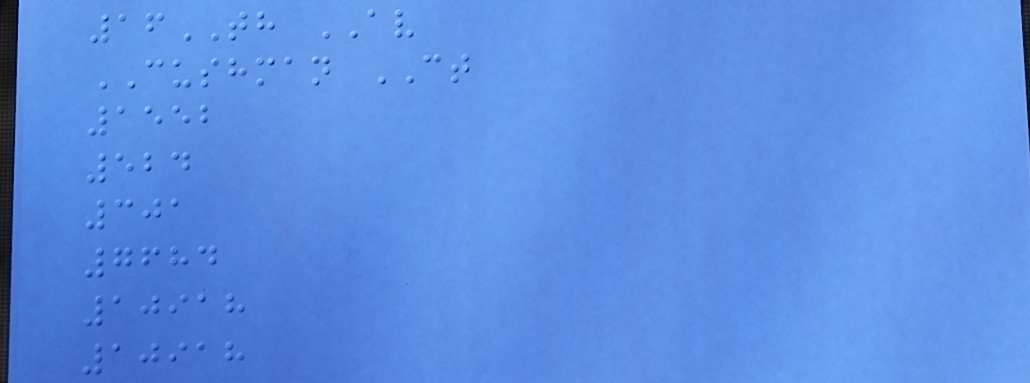16TH AV
CUSHMAN CT
1552
524
301
7684
10918
10918
